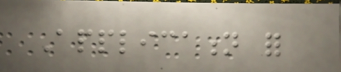Application for
